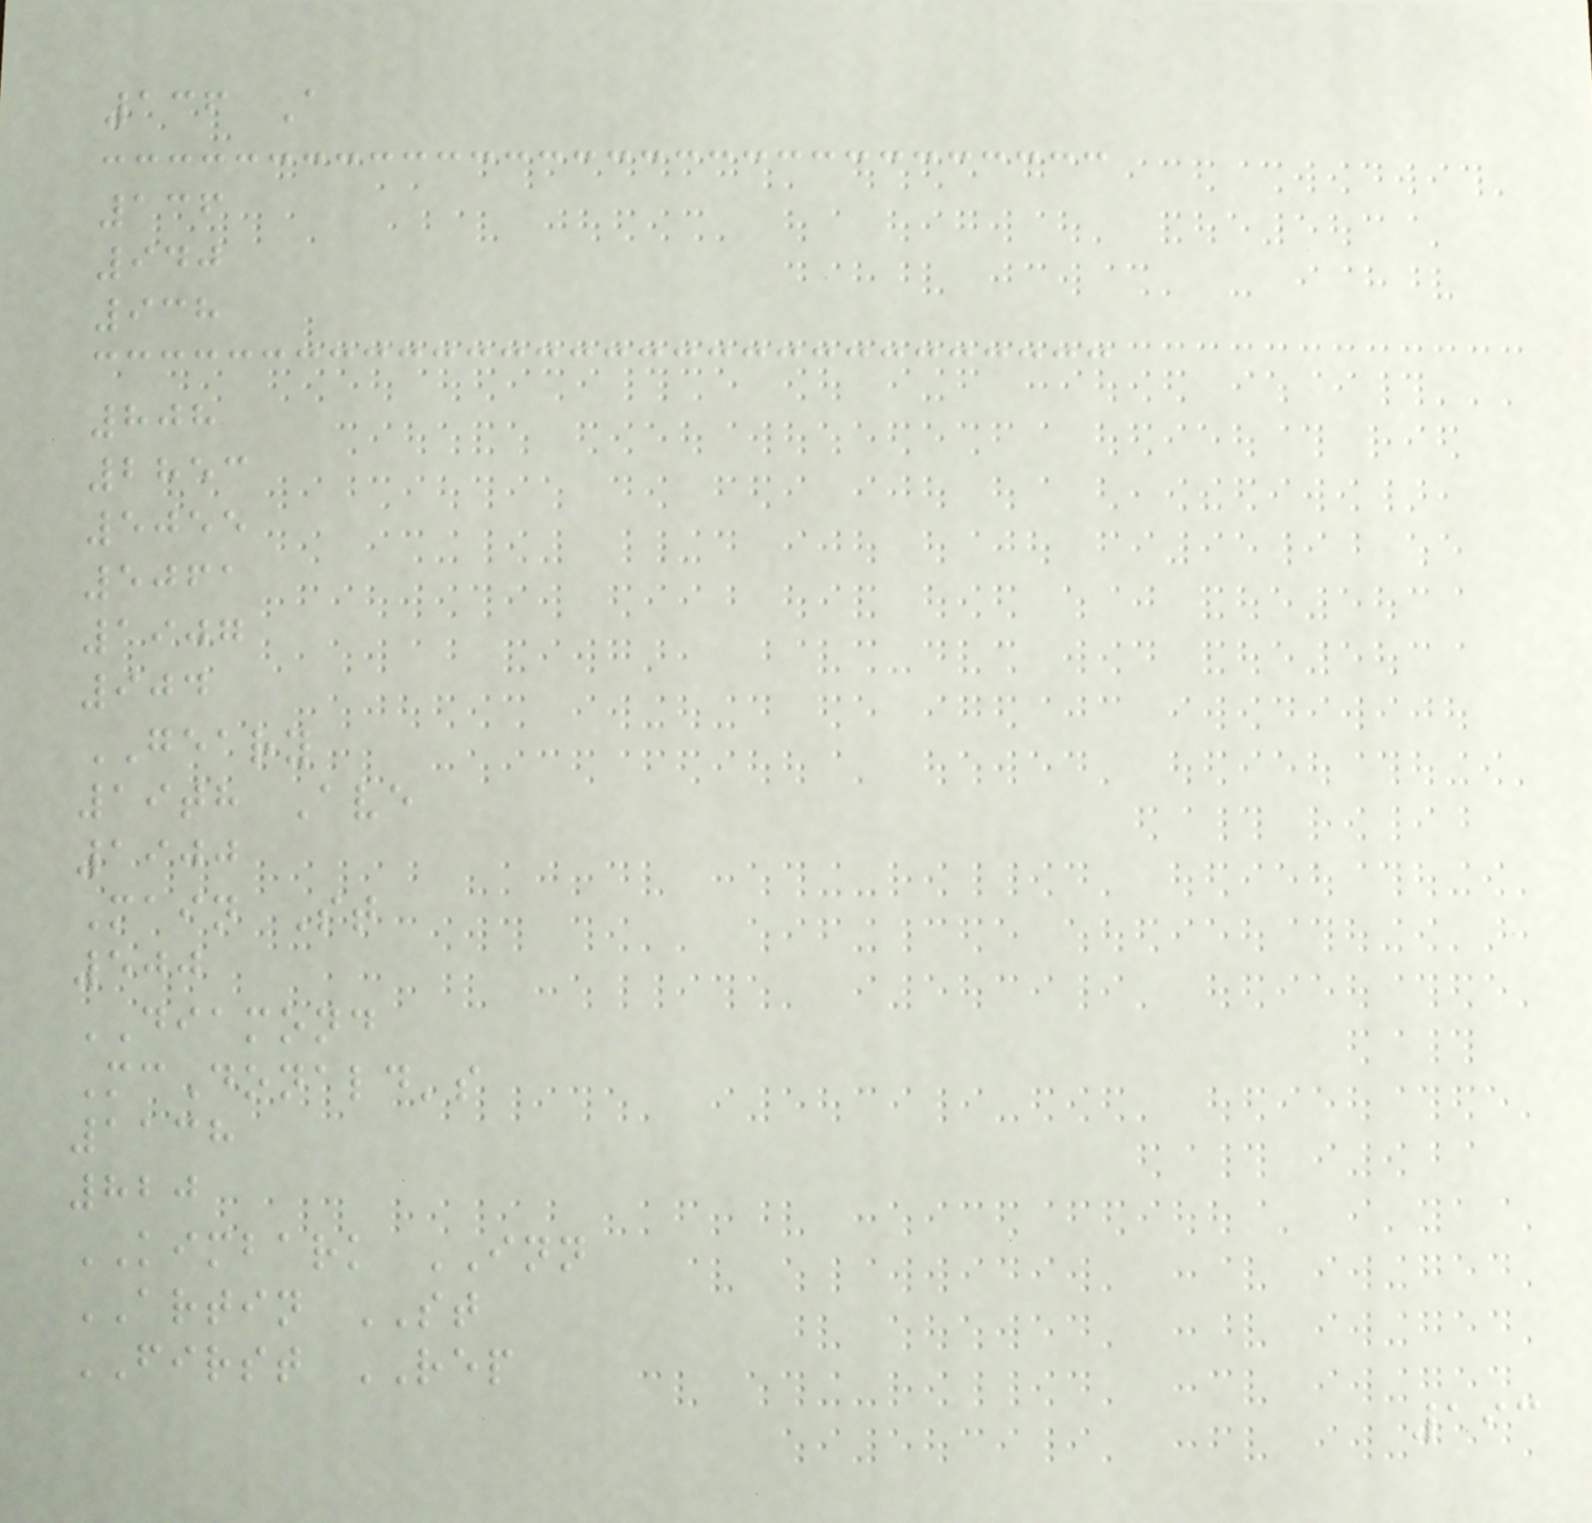136 A
136
940
938
808
2853
5055
5061
1907
904
GEARY
19th Ave
1900
Main St
500
DIAMOND
McDonald's
1138
820
KIMBARK INN
ARTIN ST
FIRST REP
193
